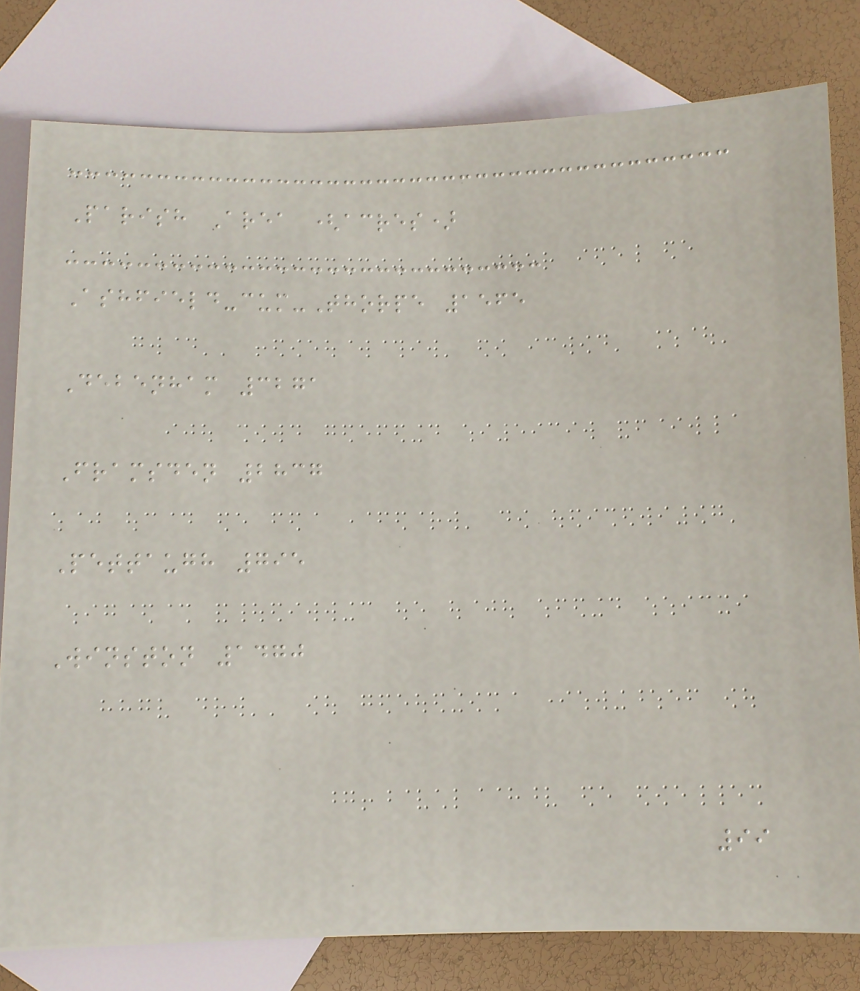Parish Area (acres)
Ashfield-cum-Thorpe 1565
Debenham 3271
Framsden 2837
Pettaugh 795
Winston 1470
99
